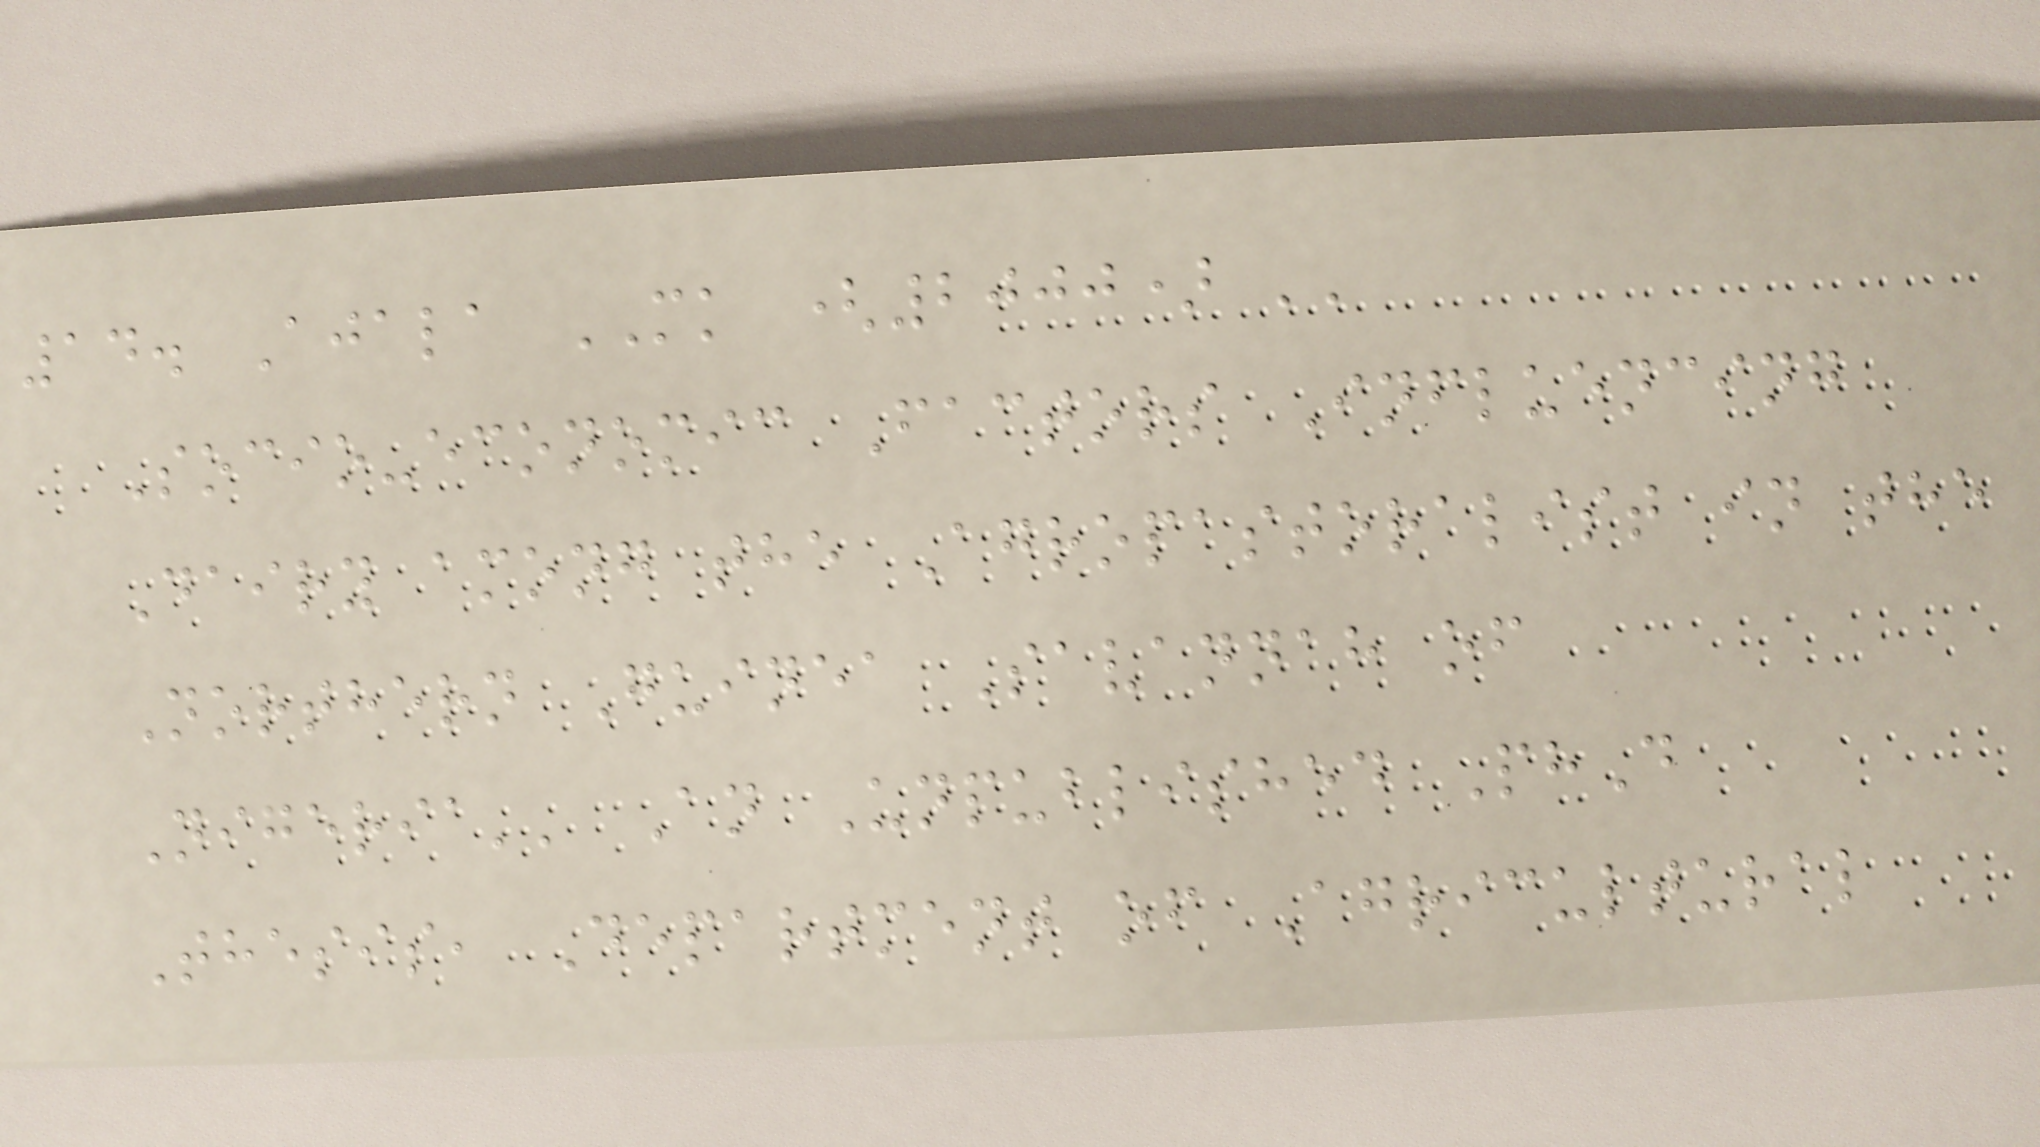14. Ajala MK (2000) ''
Socio-economic Factors Influencing
Dairy among the Agropastoralist in the
Northern Guinea Savannah of
Nigeria'' An Unpublished PhD
Thesis, Department of Agricultural
